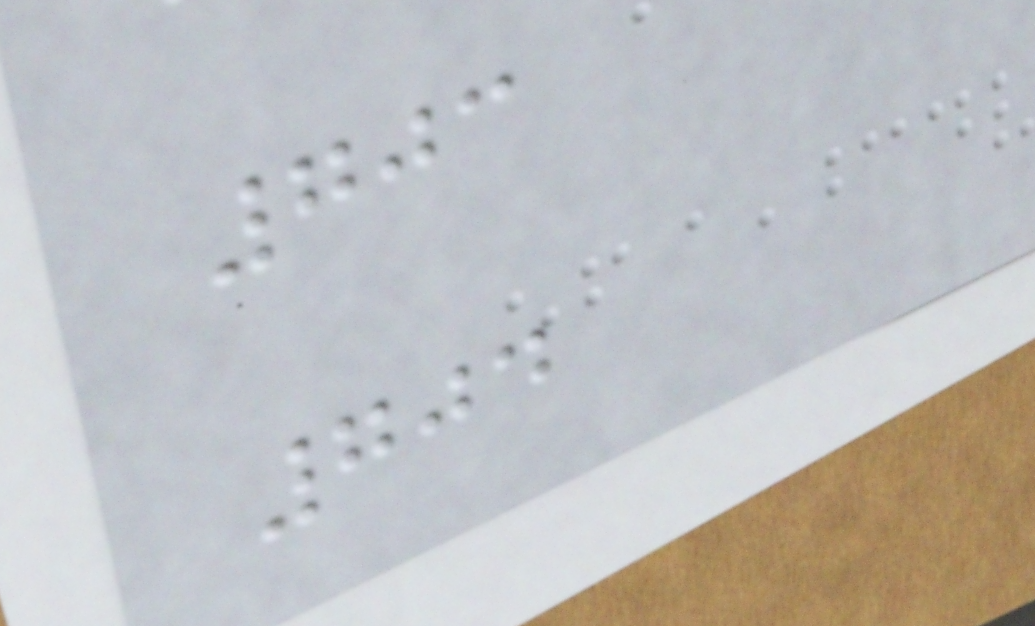703
704
